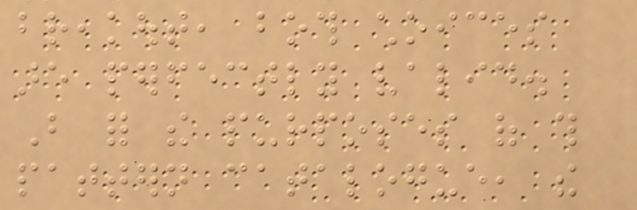breakout, both choices
are perfectly valid.
But for the purposes of this
pattern catalogue, the
